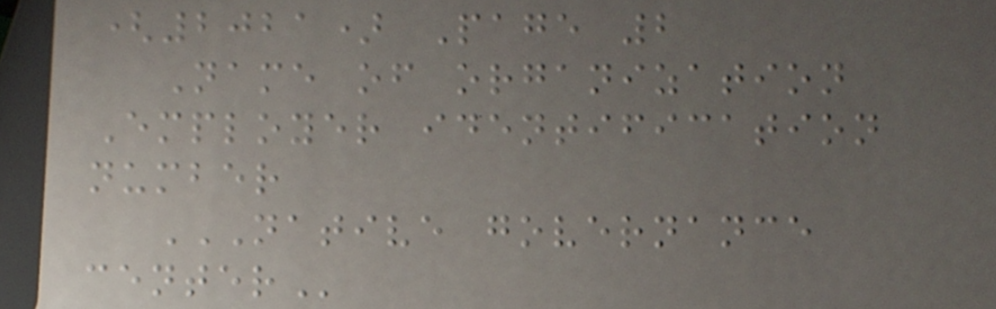(2021) Page 2
Name of organization
Employer identification
number
NATIVE GOVERNANCE
CENTER
